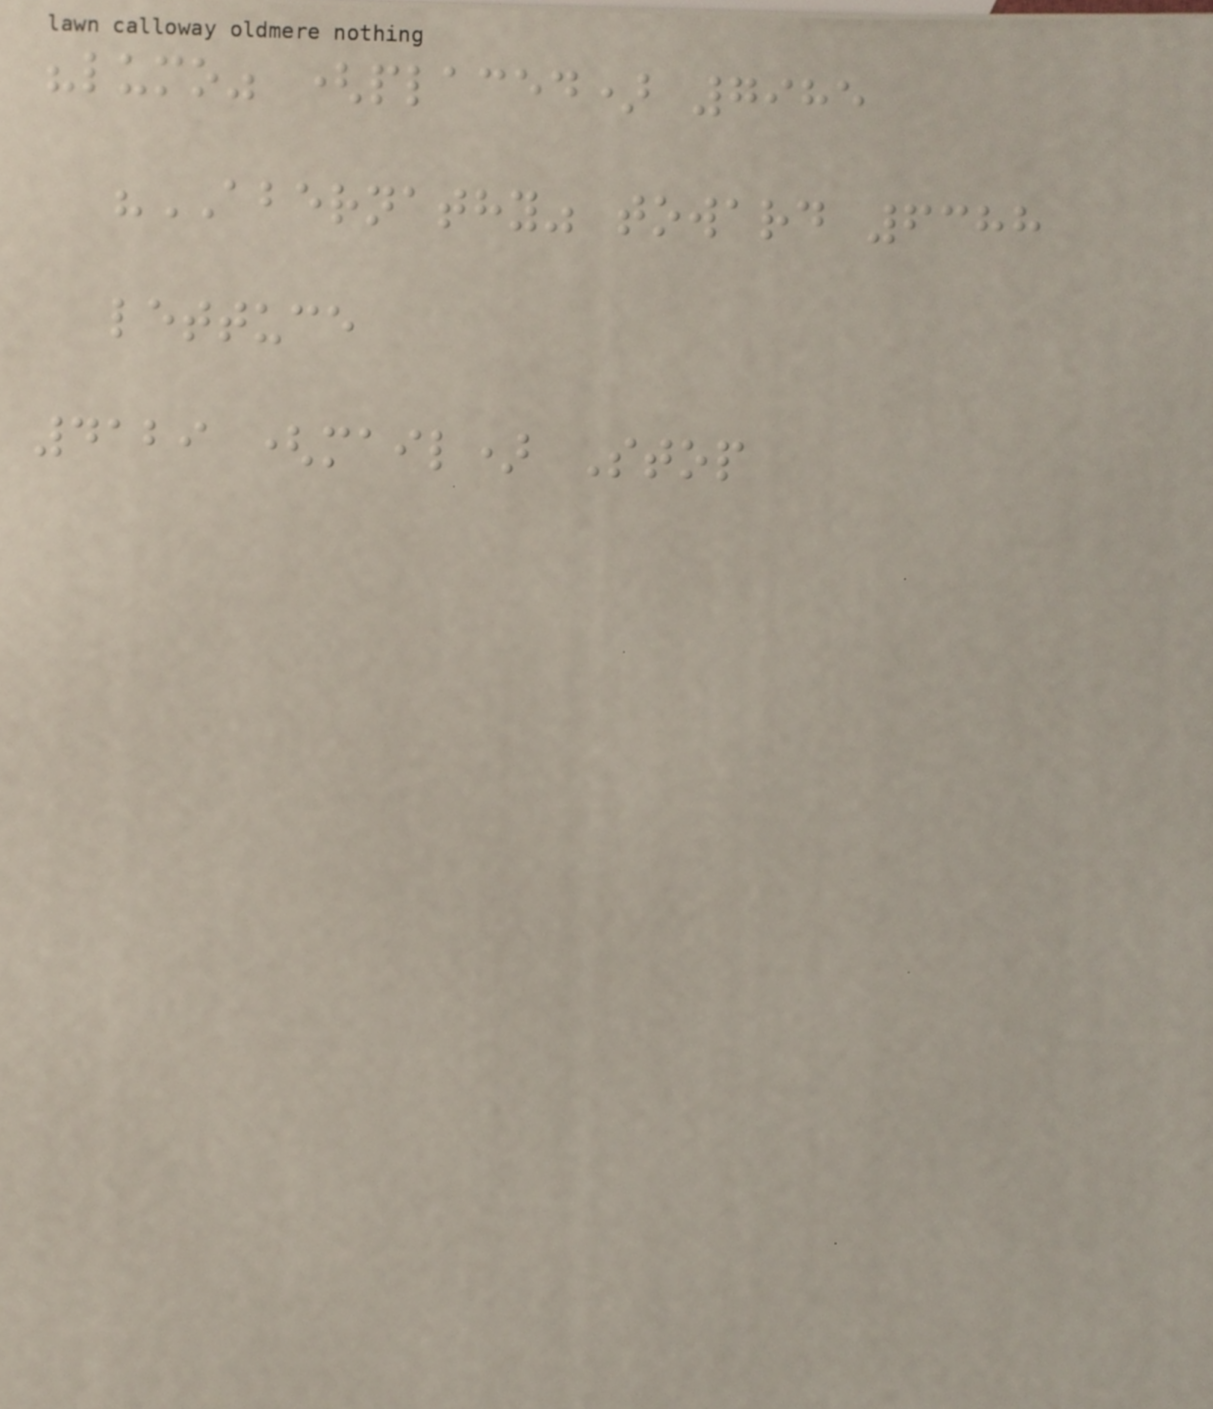"lumo" (placed) 7985
"ABERNATHY" toward 6388
lettuce
4129 (mail) Stop
